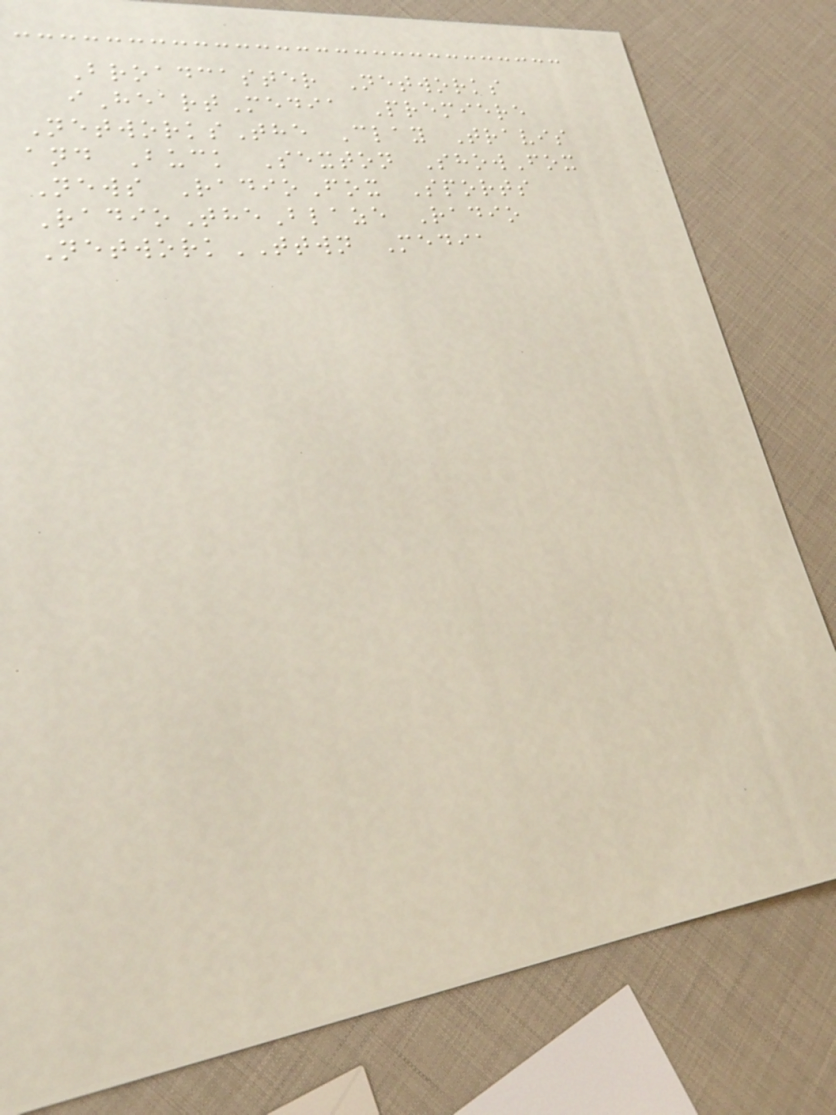Broadcaster Networks
iHeartMedia Premiere
NetworksThe Clay Travis
and Buck Sexton ShowFox
News RadioFox Sports
RadioTheBlaze Radio
NetworkTTWN Media
